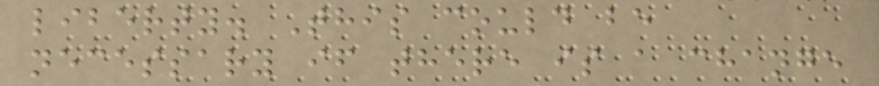liberty. This could be
necessary if there is a change
